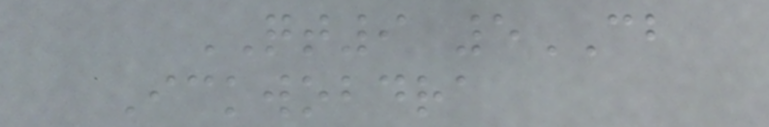QT9 5CB
Ickwobdra
